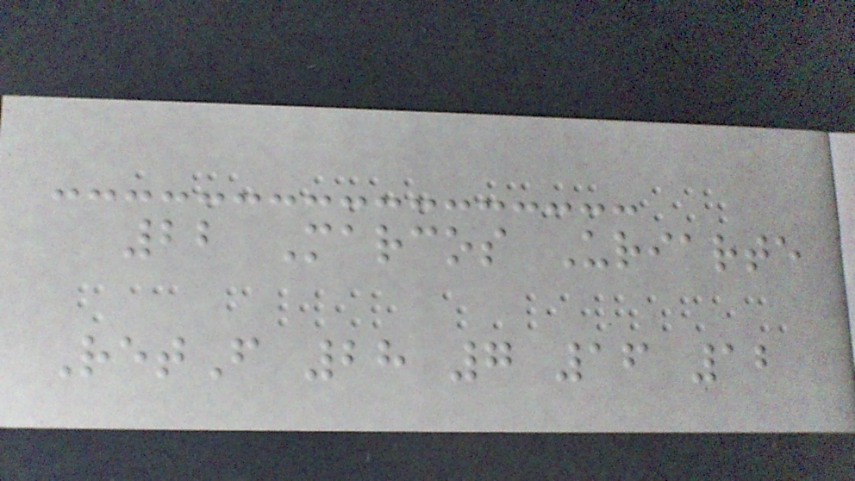22 Marcos Uriarte
RetF 28 7 16 12
